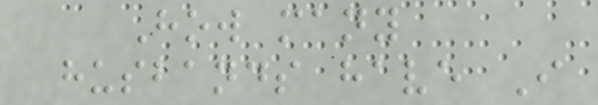How many
husbands have I
